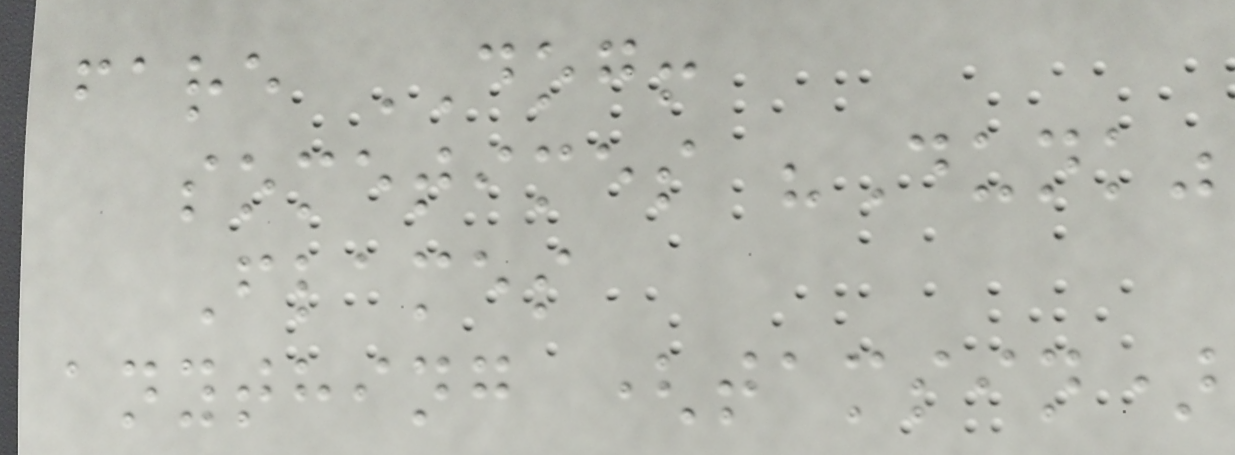fare DOG!
sometimes "Dunk"
Flames
anything (tamsin)
